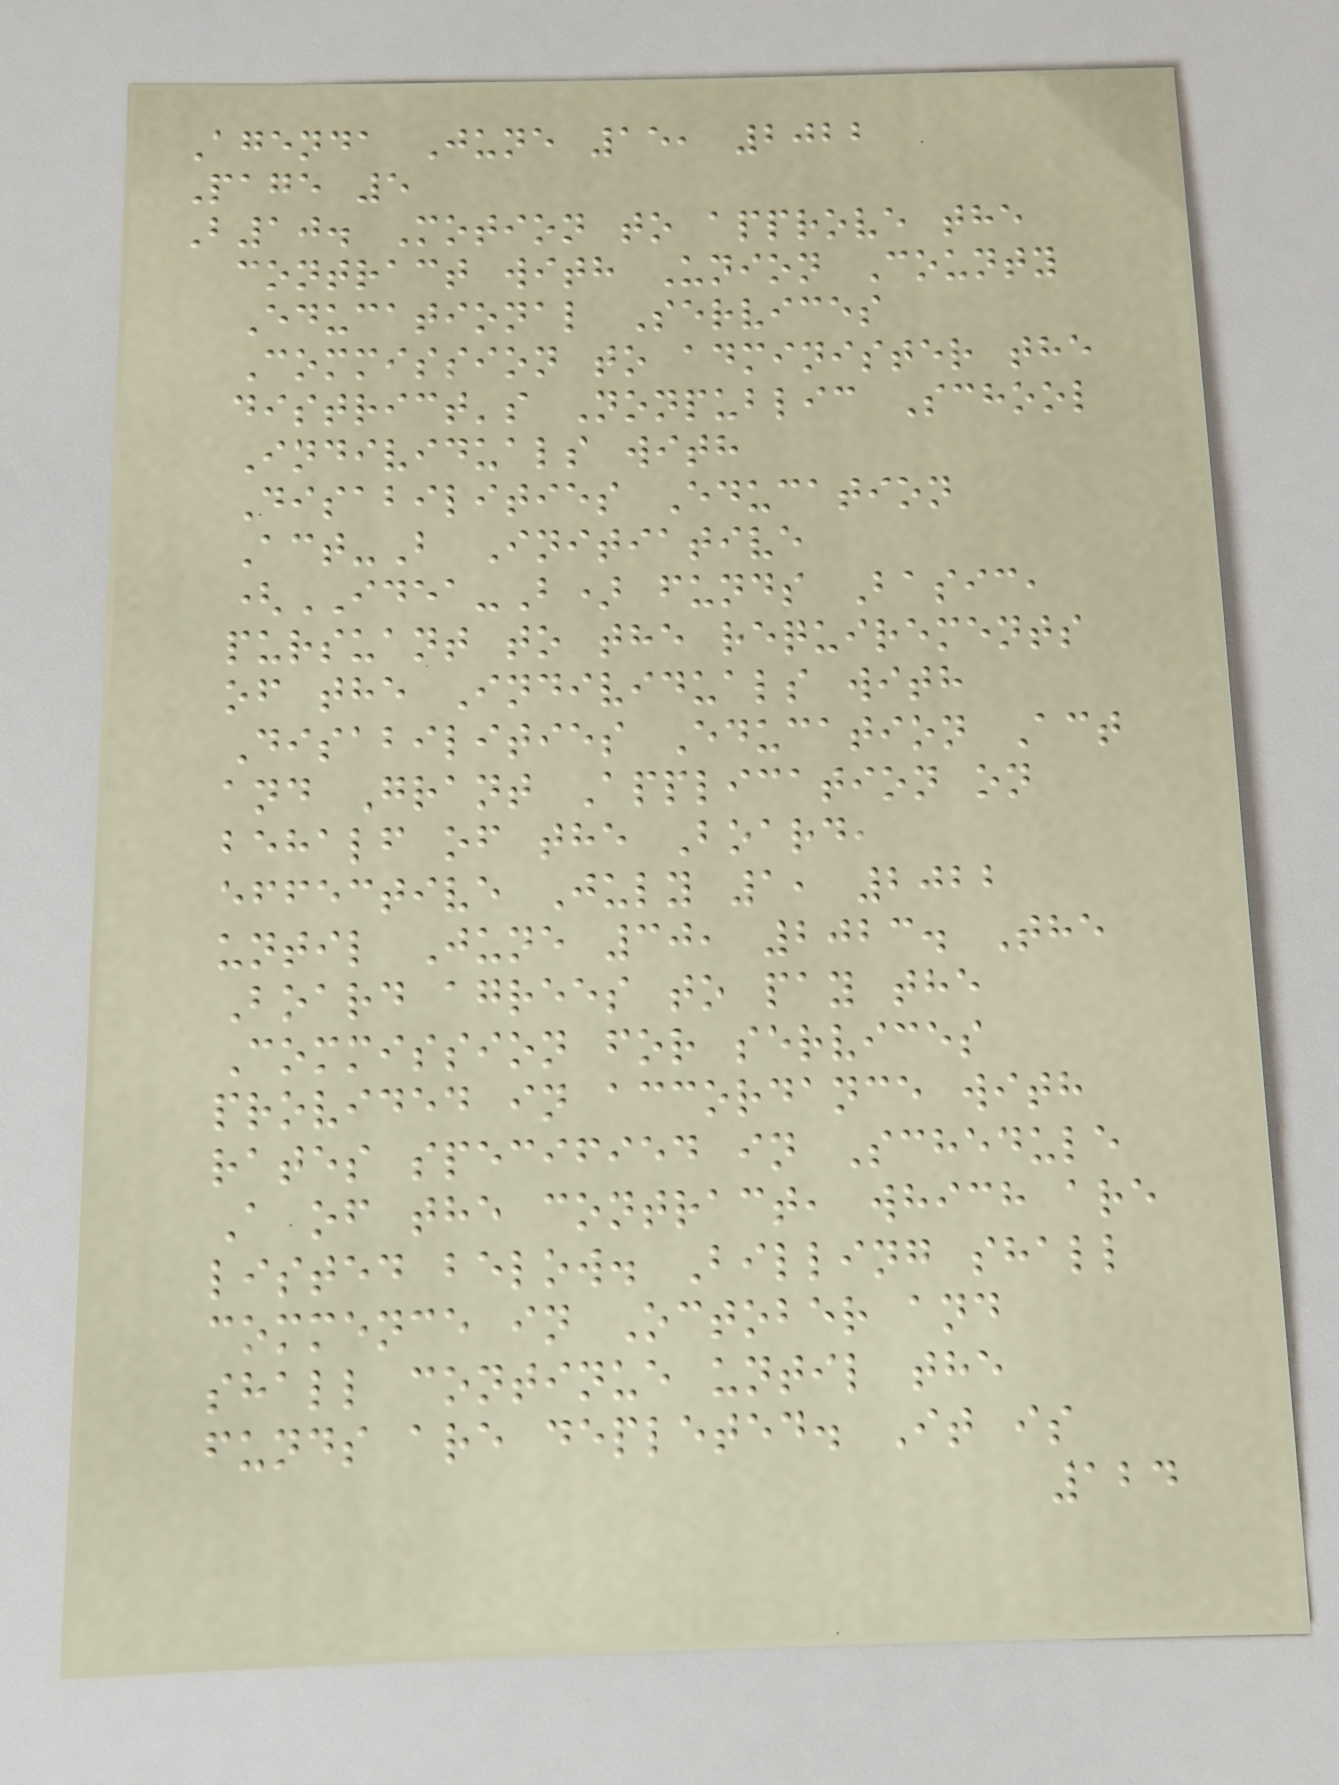Agenda June 15, 2022
Page 5
B10. Motion to approve the
contract with Union County
Educational Services
Commission to administer the
district's Nonpublic School
Individuals with
Disabilities Education
Act-B Initiative
(IDEA-B) funds Basic,
pursuant to the requirements
of the Individuals with
Disabilities Education Act
and Grant Application on
behalf of the Board,
effective July 1, 2022
until June 30, 2023. The
Board agrees to pay the
Commission for services
provided in accordance with
rates specified in Schedule
A of the contract, which are
listed below. Billing shall
commence in October and
shall continue until the
funds are depleted. It is
124
